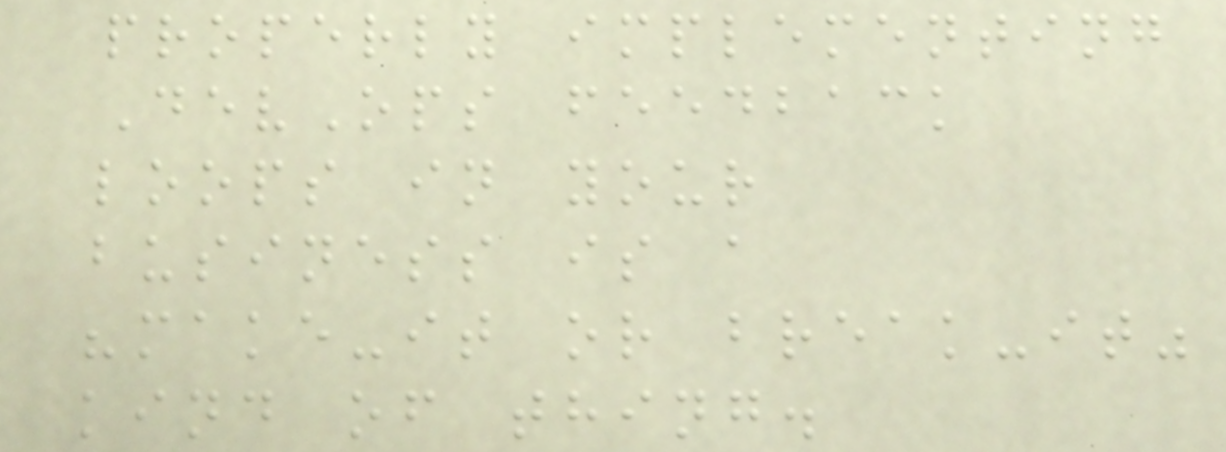properly implementing
DevOps feedback
loops in your
business is a
"make-it or break-it"
kind of thing.
